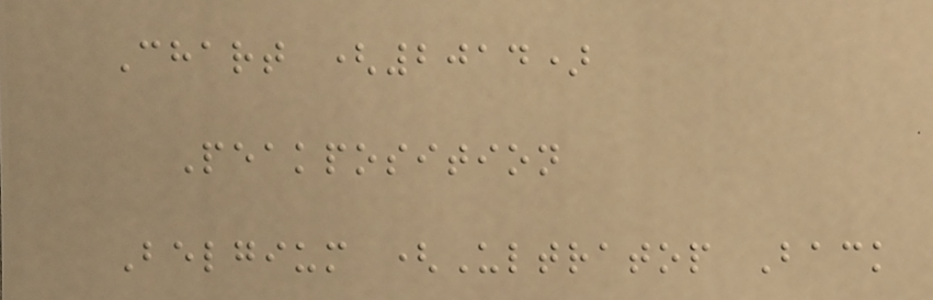Chart (2014)
Peakposition
Belgium (Ultratop Back
